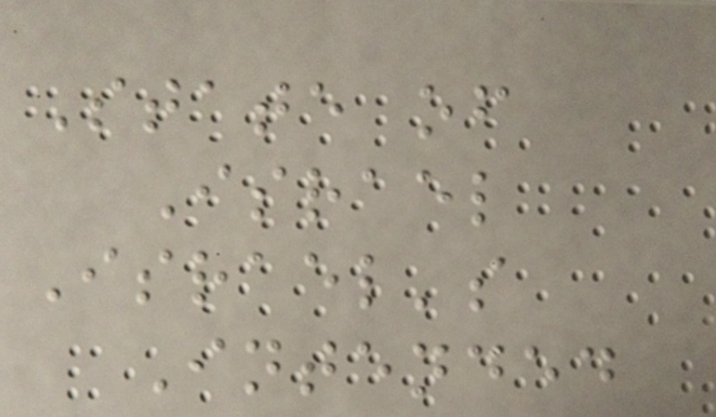State of
Israel
Israel's
Intended
